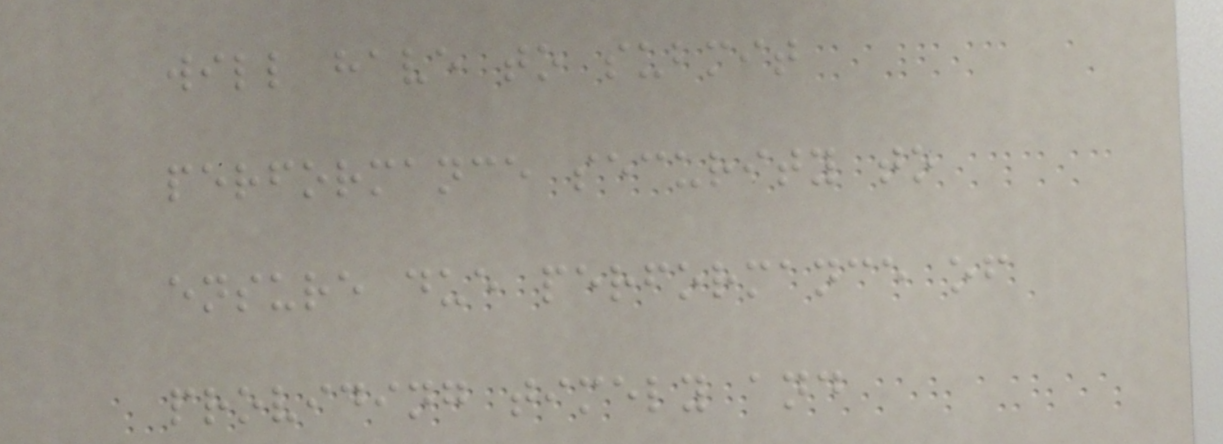will have to submit
performance security to
ensure due performance of
providing timely and
